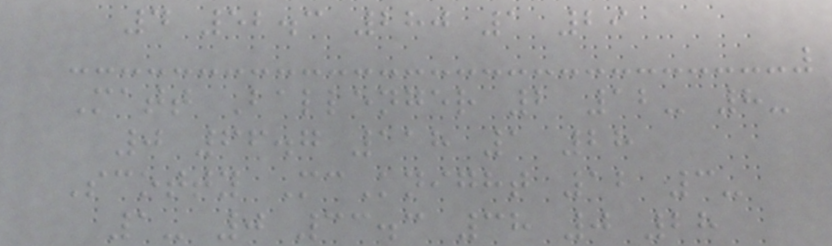4 52.3 280 1 29
Matt Ballenger 2 12- 8-
0 66.7 118 1 28
Scotty McKnight 12 3-
1- 0 33.3 38 0 28
